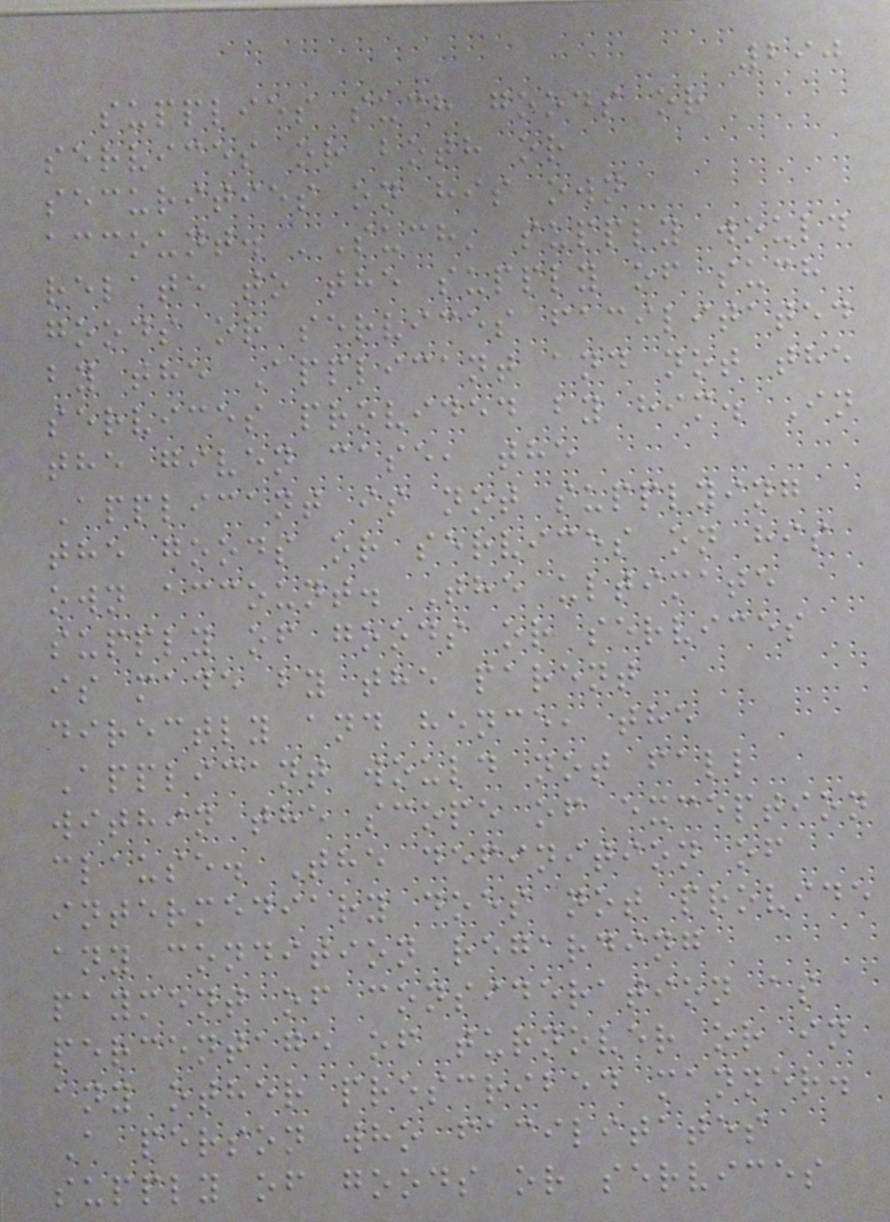290
supplies such goods or
services or both or
securities on his own
account. 'Such' supply would
relate to the supply of such
goods or services facilitated
by the Applicant and not the
services provided by him. In
the given case, the
Applicant is not supplying
the goods or services on his
own account. The ultimate
supply of goods or services
is made by the parent
directly and hence, the
Applicant would not fall
within the scope of exception
clause. The definition of
intermediary does not provide
any condition regarding
payment of consideration as
percentage of turnover or in
any other prescribed manner.
A person who facilitates
supply of goods or services
